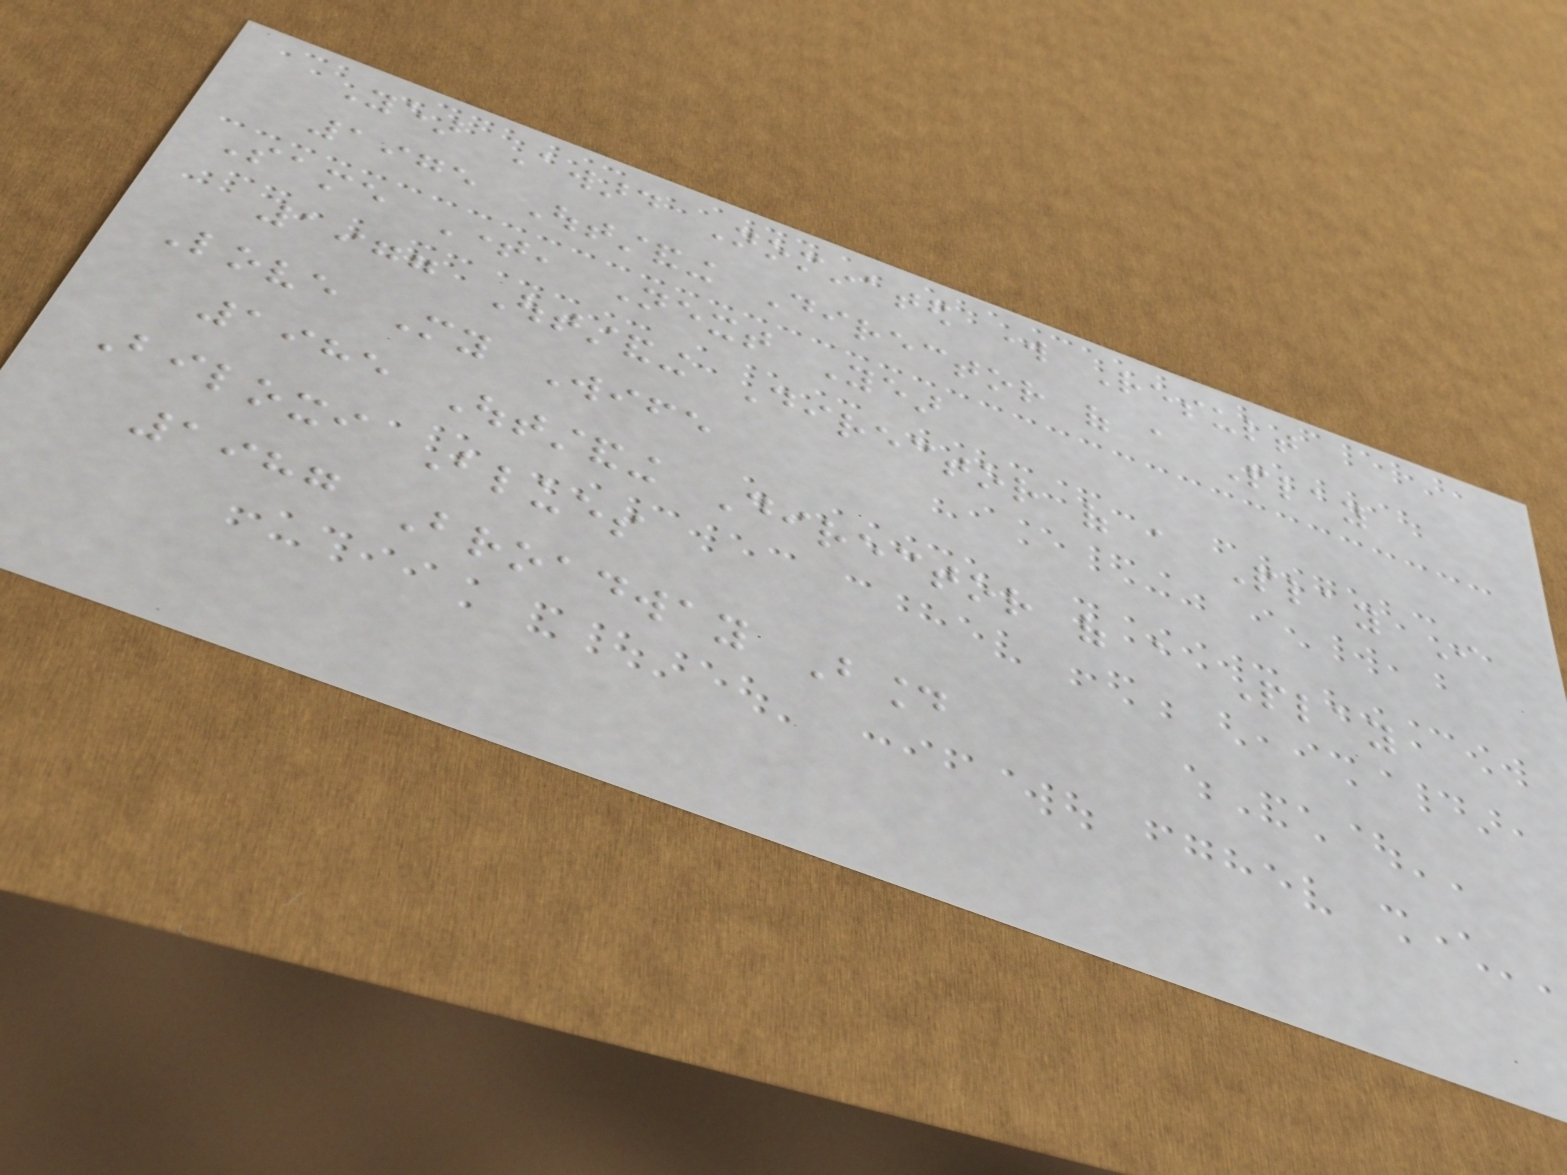Year Award Nominated work Result
1975 Outstanding Director of a Play
Same Time, Next Year
1977 Outstanding Director of a Play I
Love My Wife
1985 Outstanding Director of a Play
Biloxi Blues
1987 Broadway Bound
